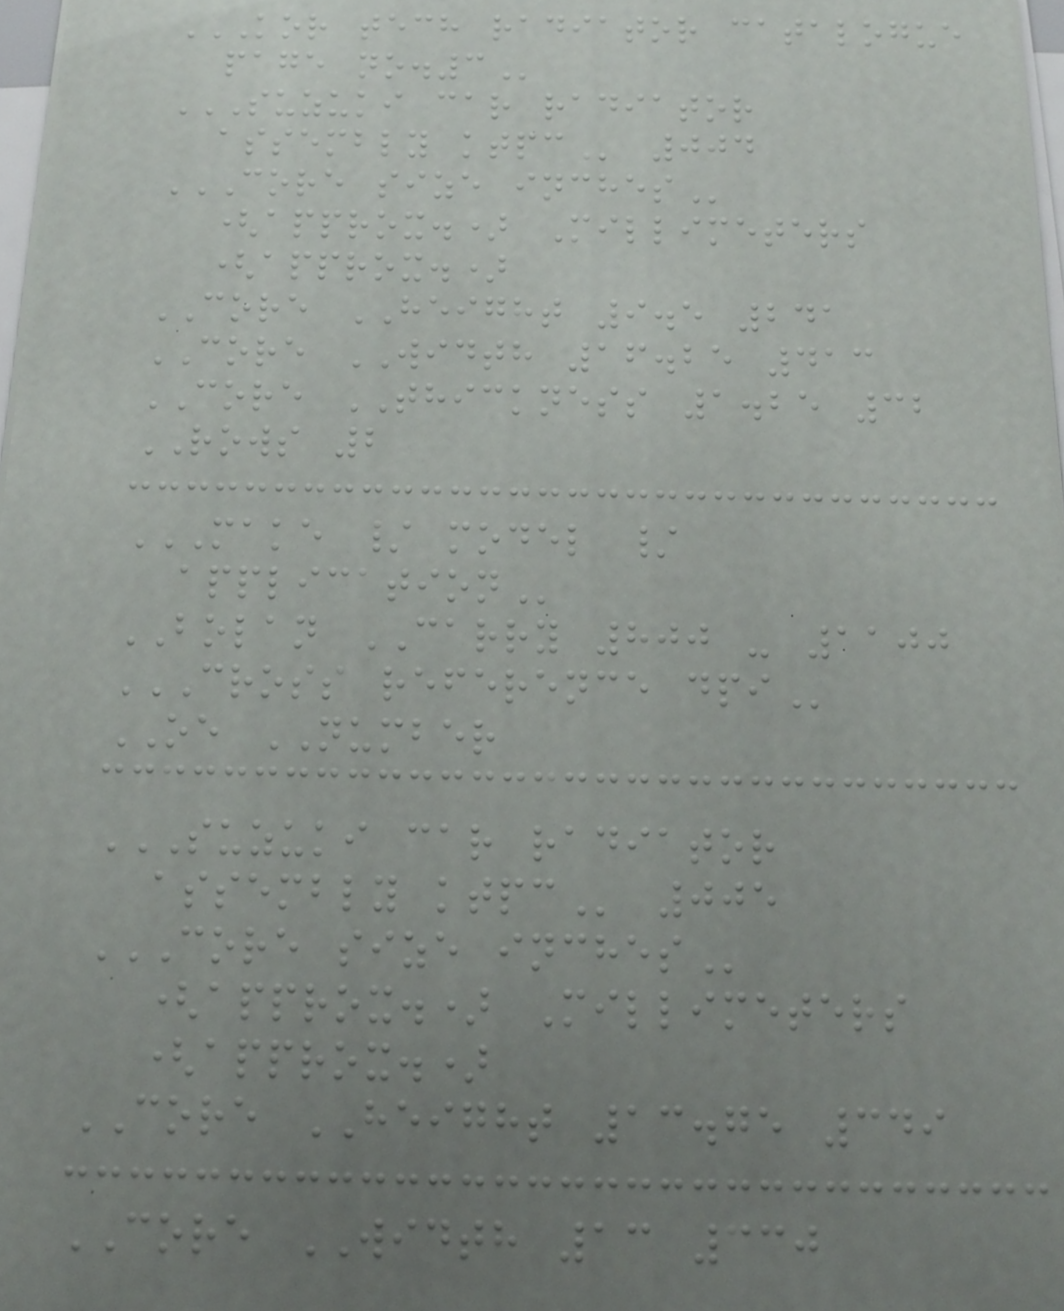KOR TECH RADIATOR CATALOGUE
PAGE NO.3
SUZUKI CAR RADIATOR
ASSEMBLY KTPC 004
CORE SIZE INCHES
(approx.) Millimeters
(approx.)
CORE HEIGHT 9.5 241
CORE WIDTH 16.25 413
CORE THICKNESS 1.25 32
ROWS 2
MAKE / MODEL /
APPLICATION
BOLAN CARRY 800 - 1100
CROSS REFERENCE DPI
OE NUMBER
SUZUKI CAR RADIATOR
ASSEMBLY KTPC 005
CORE SIZE INCHES
(approx.) Millimeters
(approx.)
CORE HEIGHT 13.75 349
CORE WIDTH 13 330
